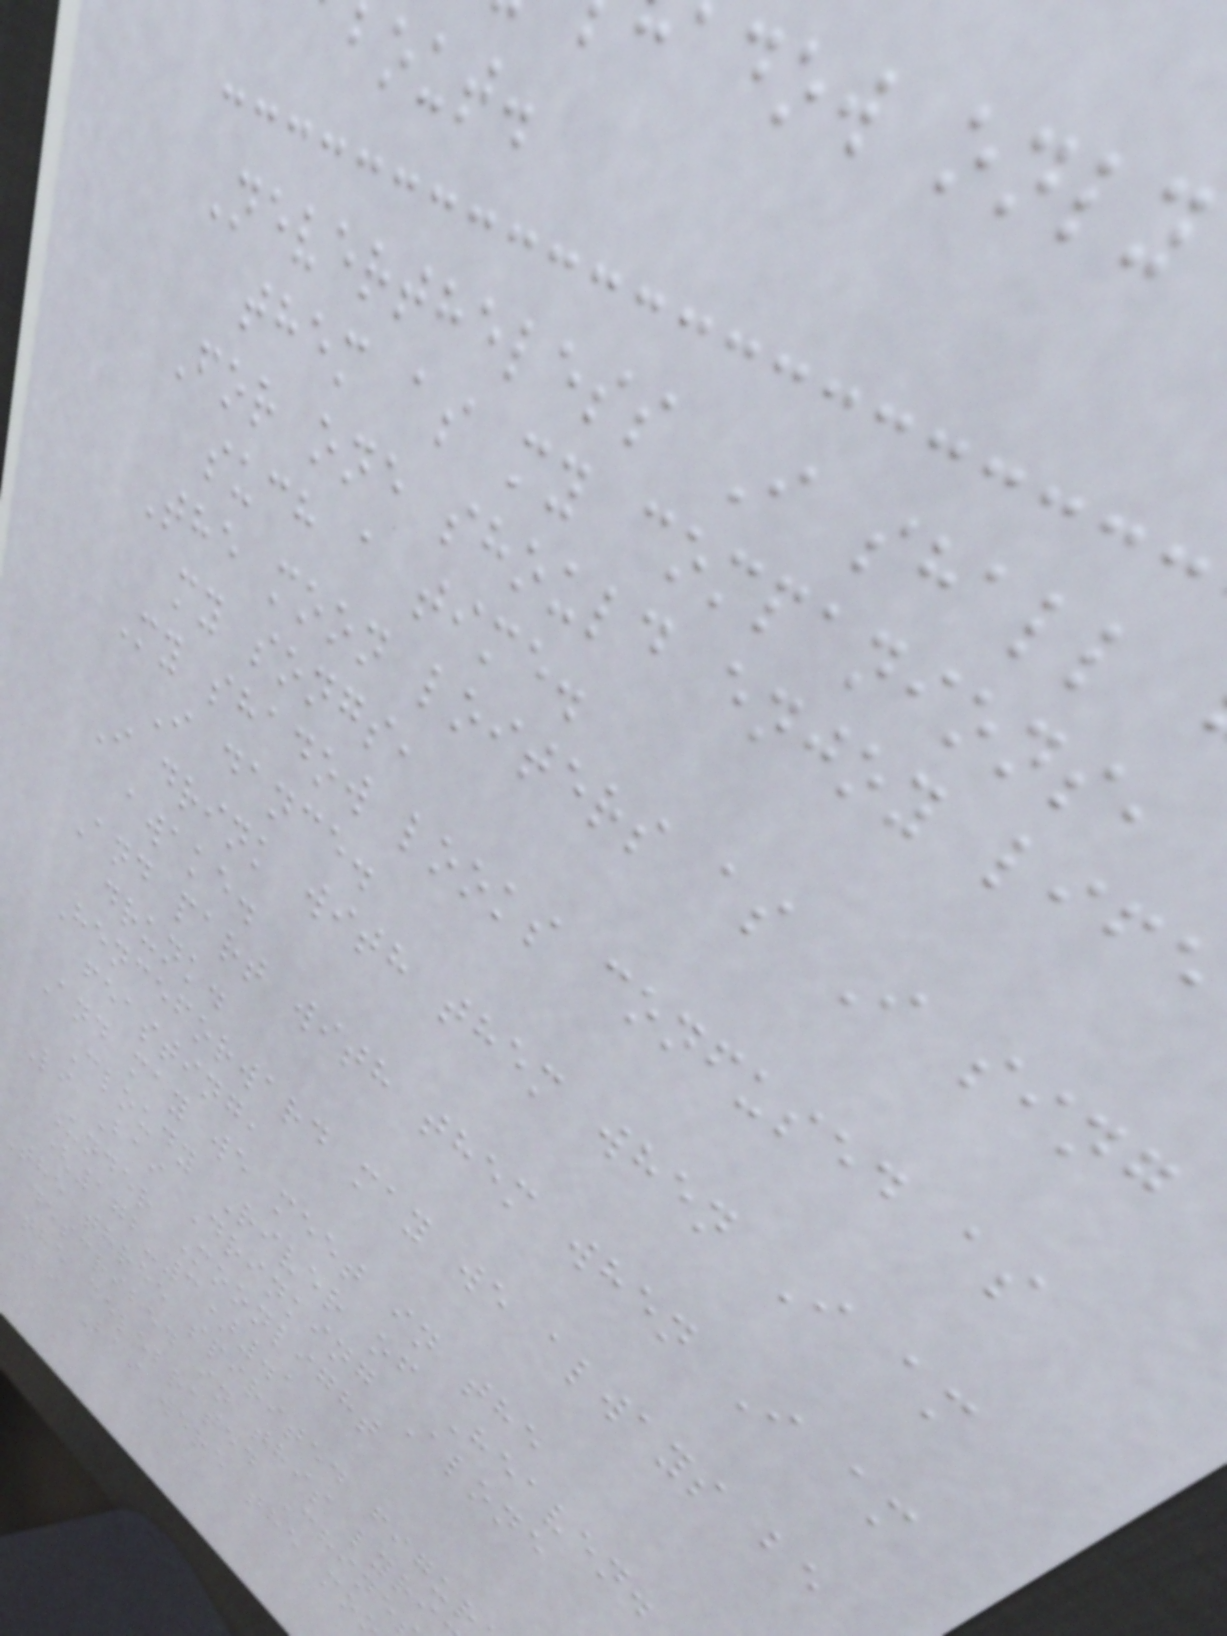adow only
bout.
Nevertheless I shall
them as my companions,
For one should enjoy life
such a time.
The moon loiters as I sing
my songs,
My shadow looks confused as
I dance.
I drink with them when I am
awake.
And part with them when I am
drunk.
Henceforward may we always be
feasting,
And may we meet in the
Cloudy River of Heaven.
Li Bai Drinking Alone
Under Moonlight
(172-3).1
The three spirited figur
described in this lyri
the celebrated Chine
Li Bai were the mo
